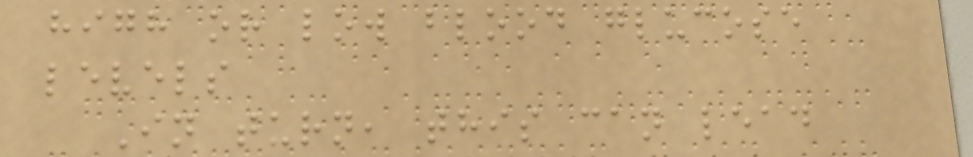high or low blood glucose
levels
In turn, this can lead
